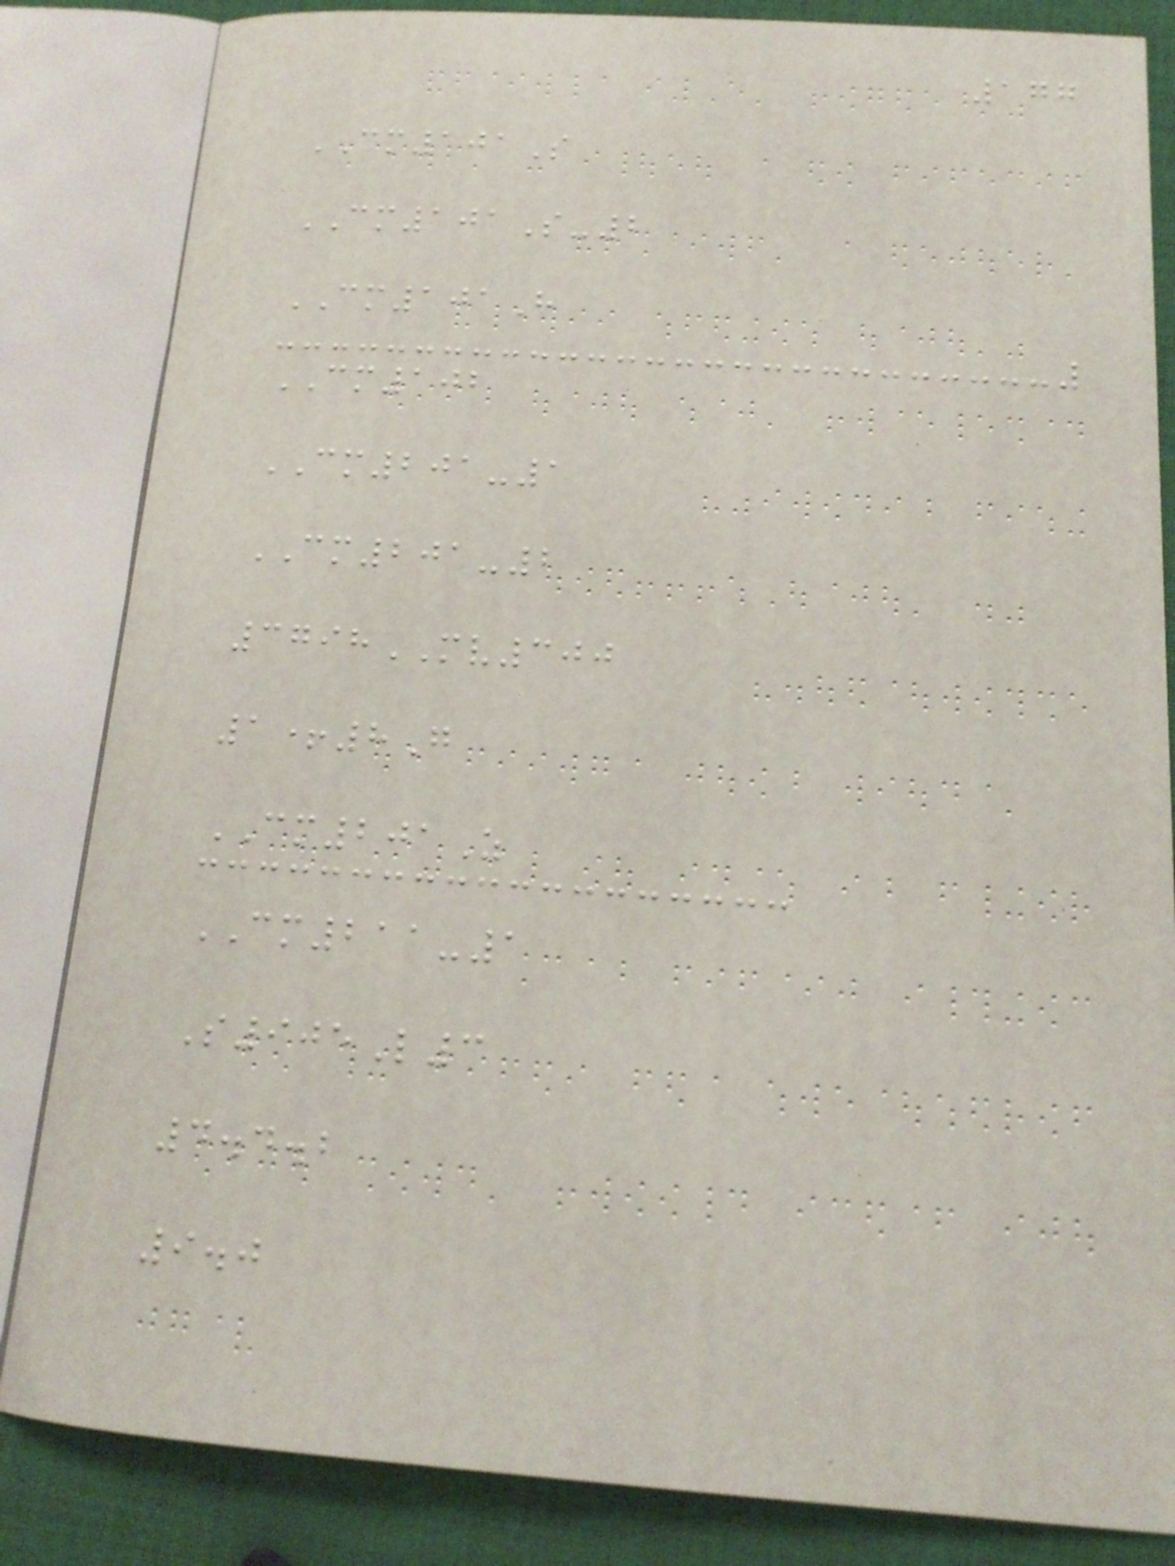177
CM101S
CM101S-2
CM101H
CM102
CM201-1
CM201-2
3798MV300
1+8G
CM201Z
CM211-1
S905L3
4.4.2
9.0
